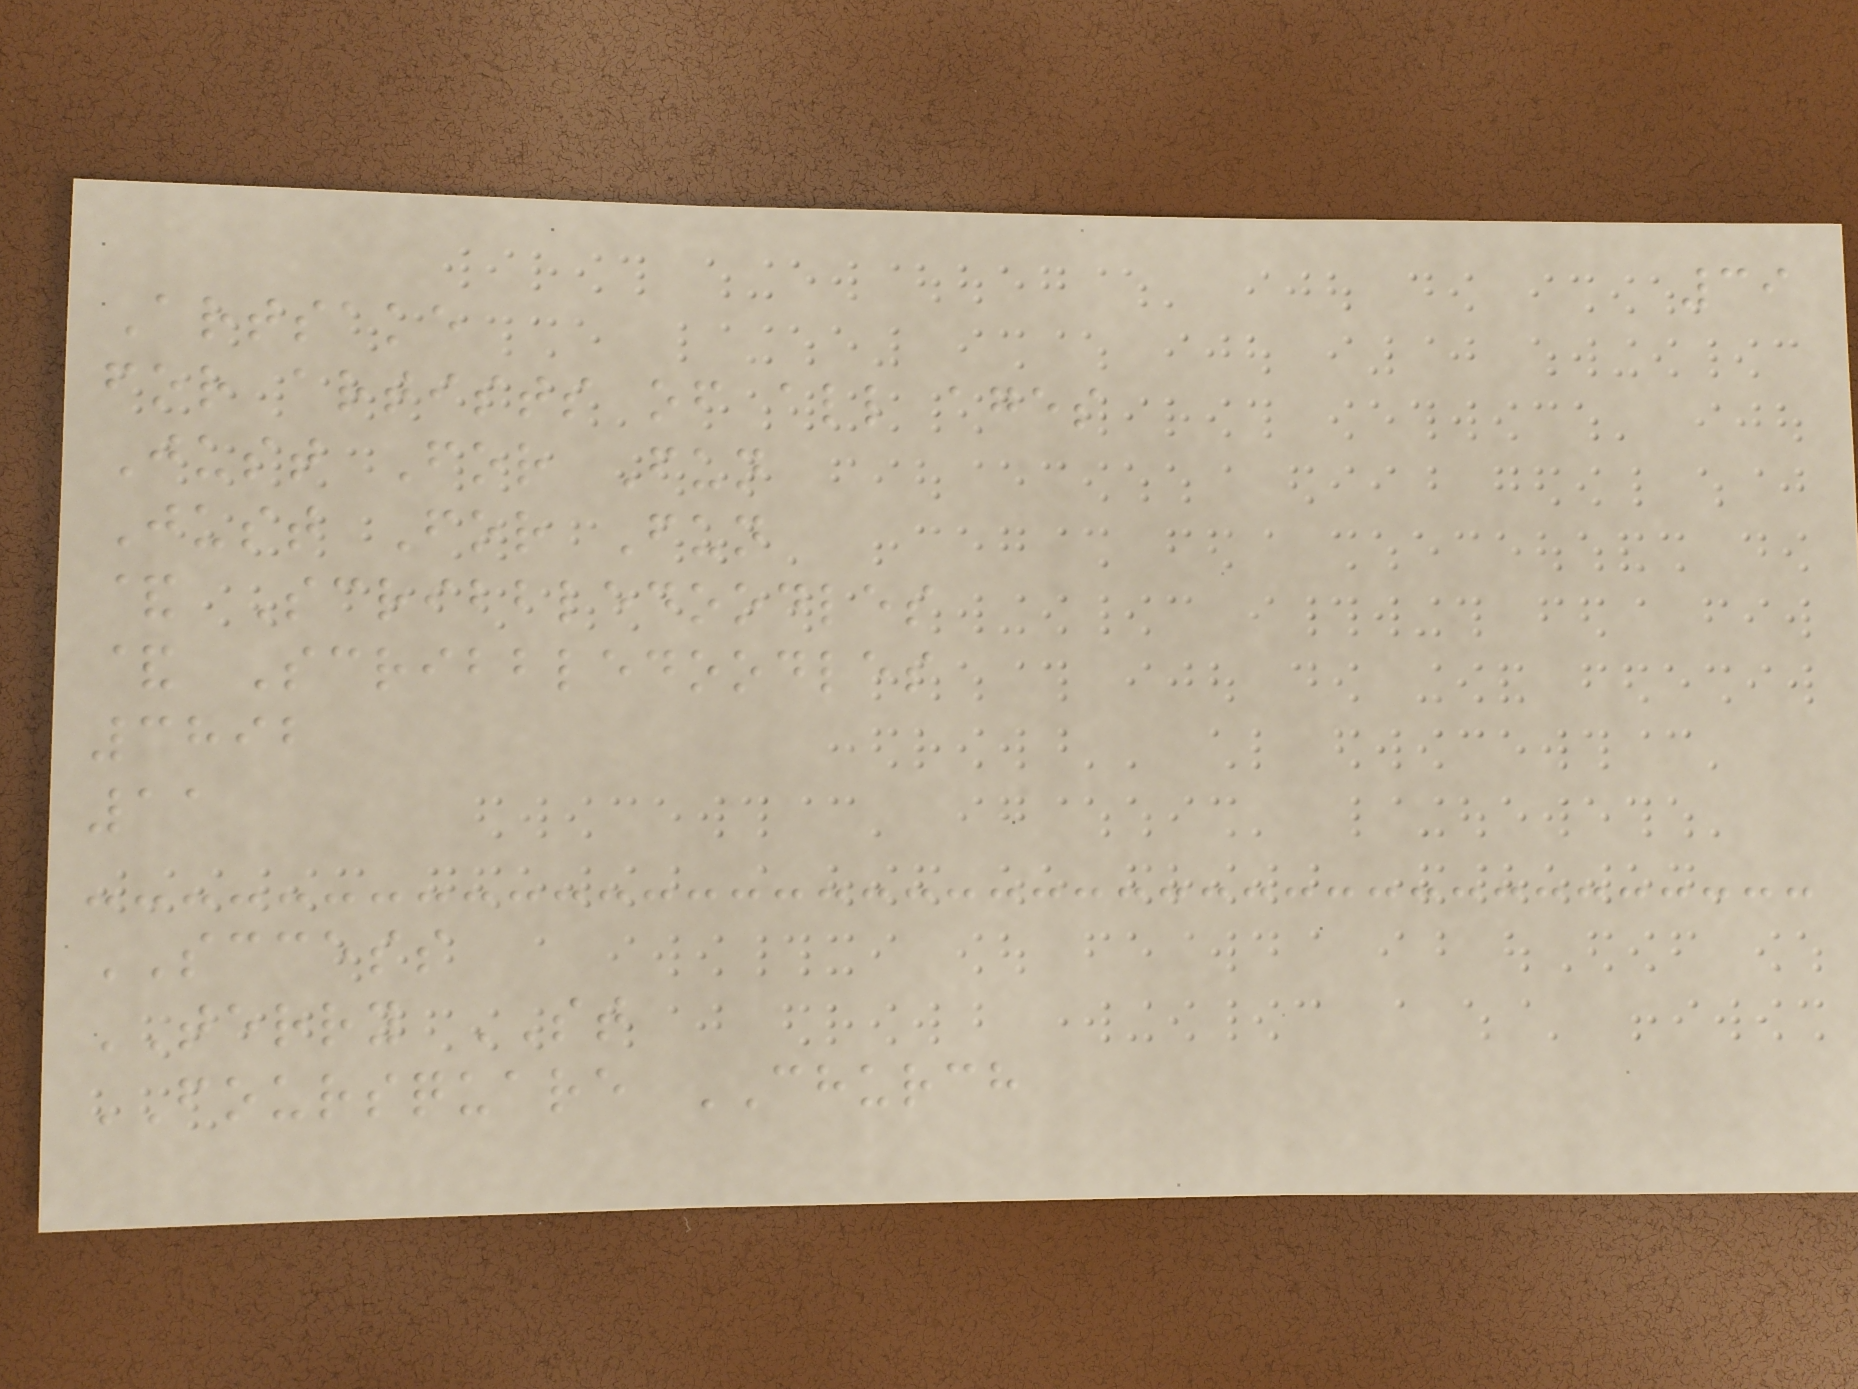39
Artsake
for artists of all ages
Just For Fun
Just For Fun
& Scribbledoodles
& Scribbledoodles
3892
11
SCCESS
TERRY ST
FOURSQUARE CHURCH
